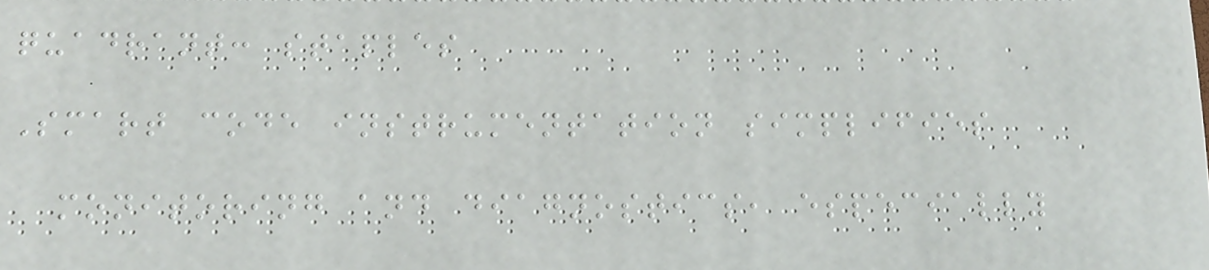quadrant: staples
Smart code instrumentation simplifies
monitoring and diagnostics, especially
